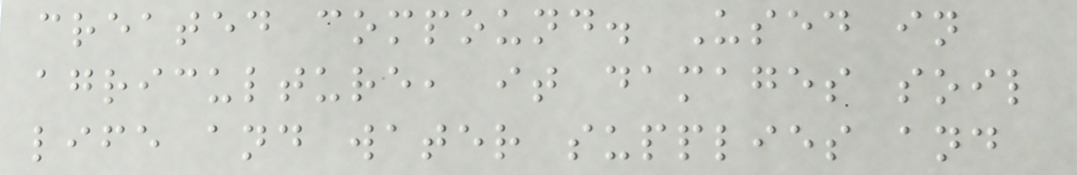created compound. Used in
agriculture, it damages soil
life and water supplies and
